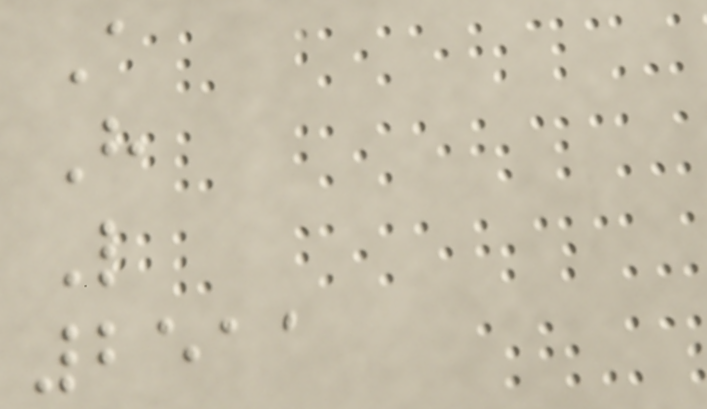A
H
L
2511
